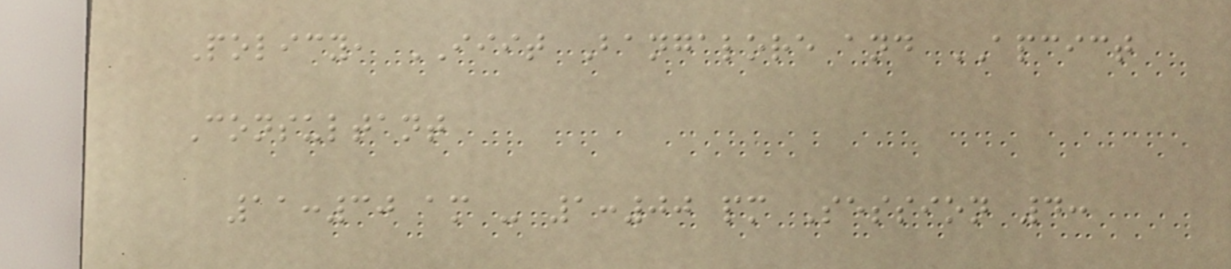Policy, IIIT Bangalore and APCICT
Consultant
11:30 am - 1:00 pm Session 4:
